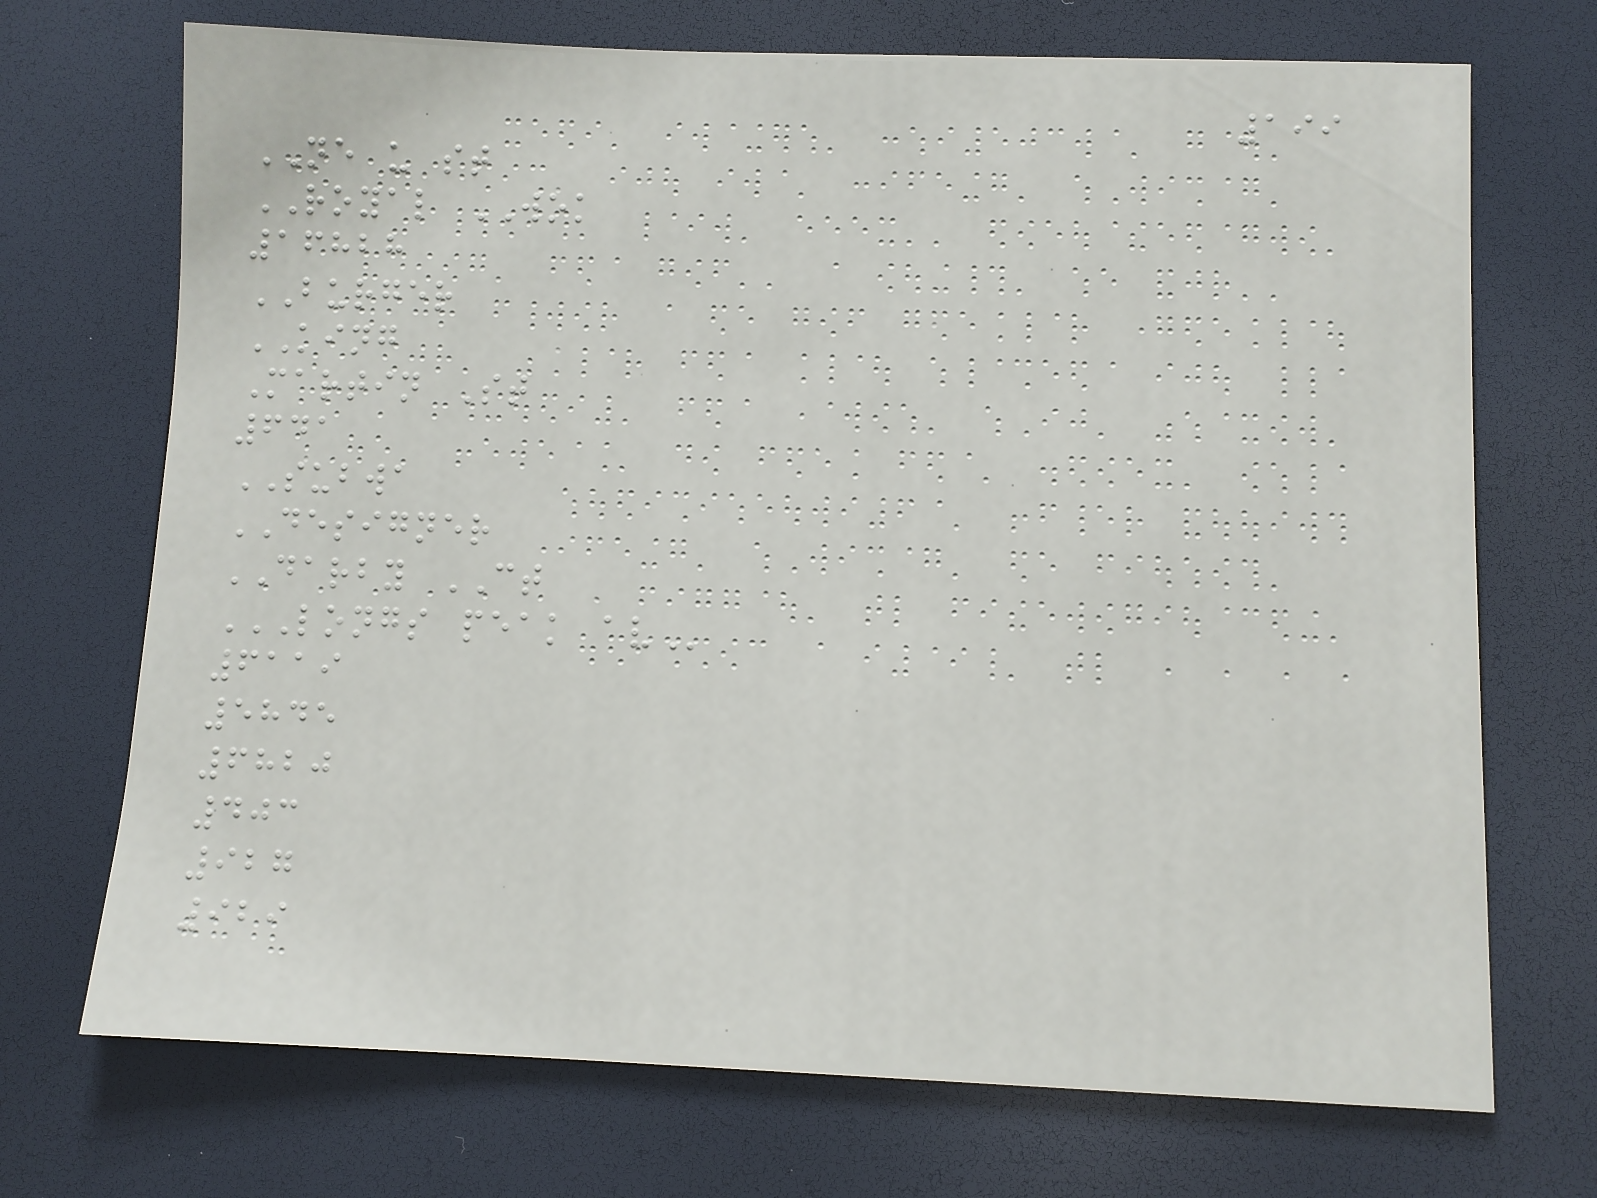199
NE u st
ROYAL WOK
16828
BURGER
KING
Martin St
641
SUBWA
DESIGNER
DARBY CT
LONGS PEAK AV
6119
5845
6820
403
927
929
